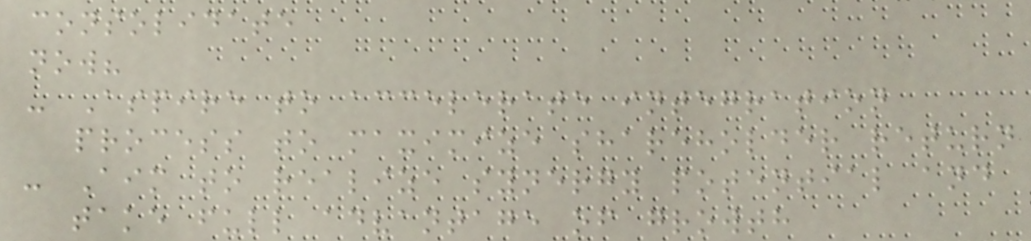consolidate
now?
- Aspire to accelerate integration
process to maximize shareholder return
- Aim to realize synergy potential and
take full advantage of growth
